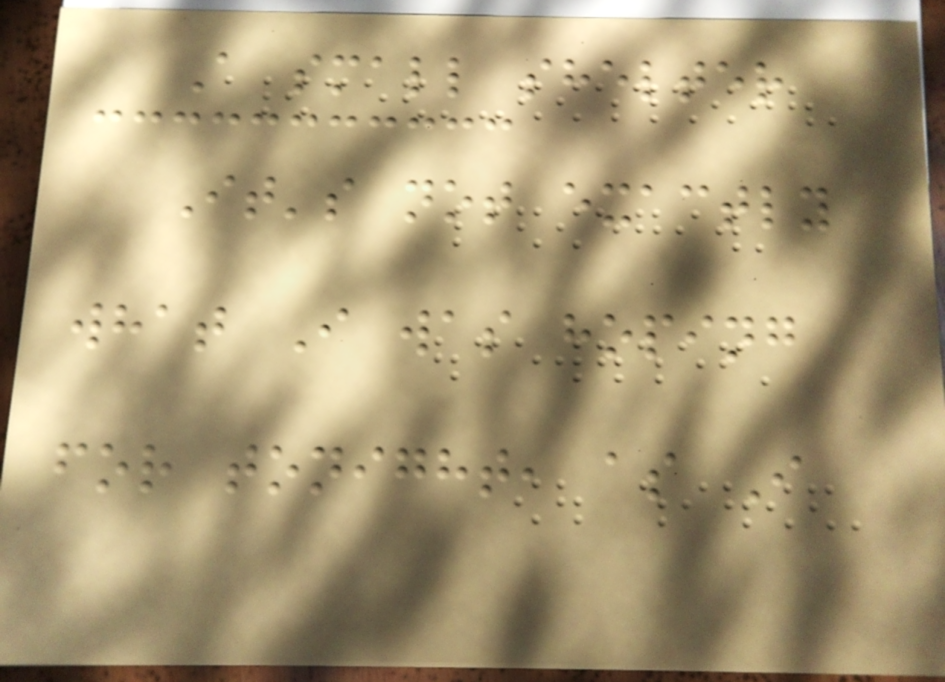A small shelter
It's not exactly
what I was hoping
for tonight, as I
